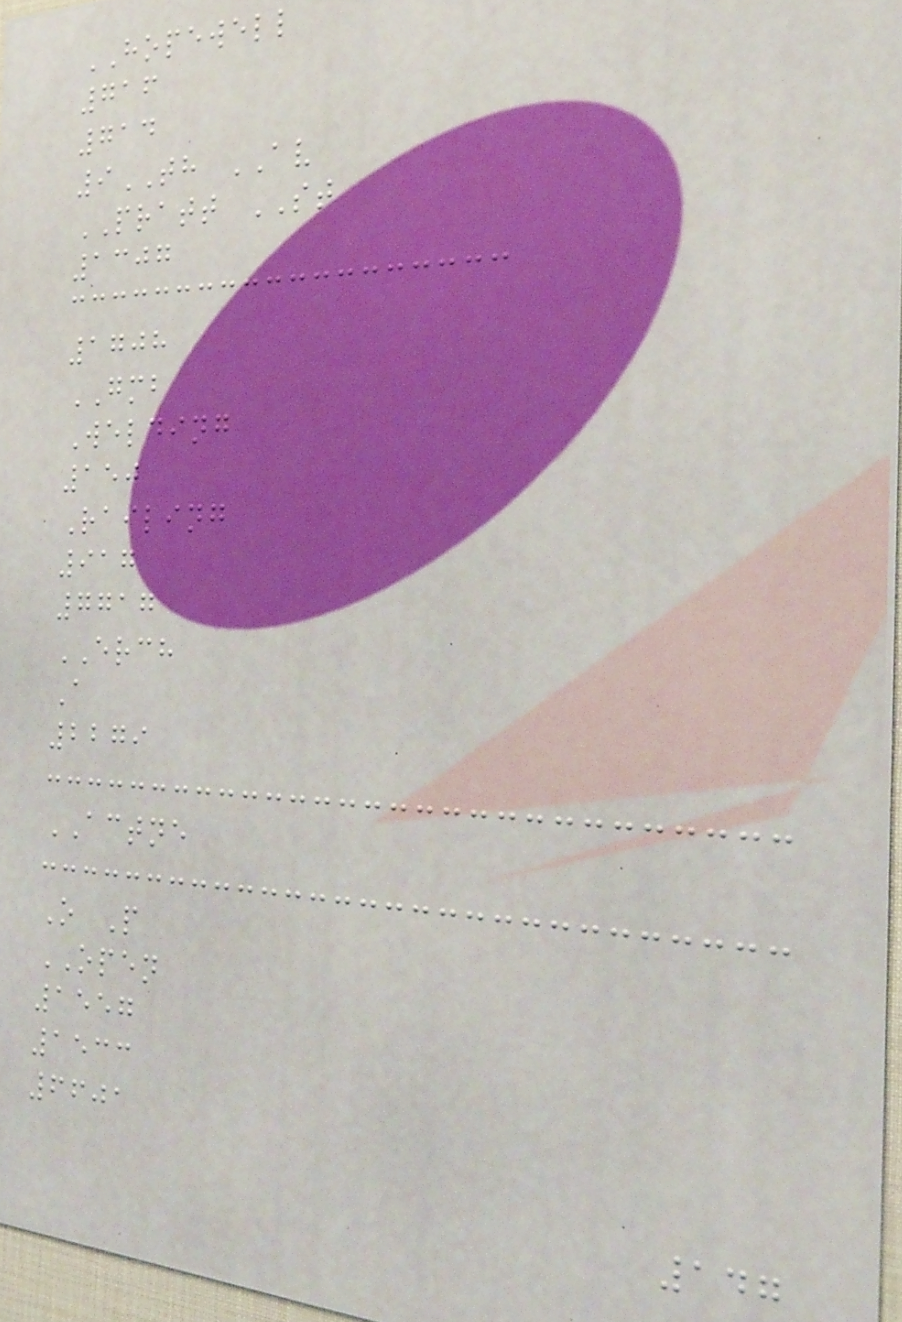HOPEWELL
716
714
9TH AV
PRATT ST
1307
1708
GMB
Welding
150
Railing
917
7717
ERCH
A
2279
ACTNE
O P
OPEN
1557
1533
6601
147
